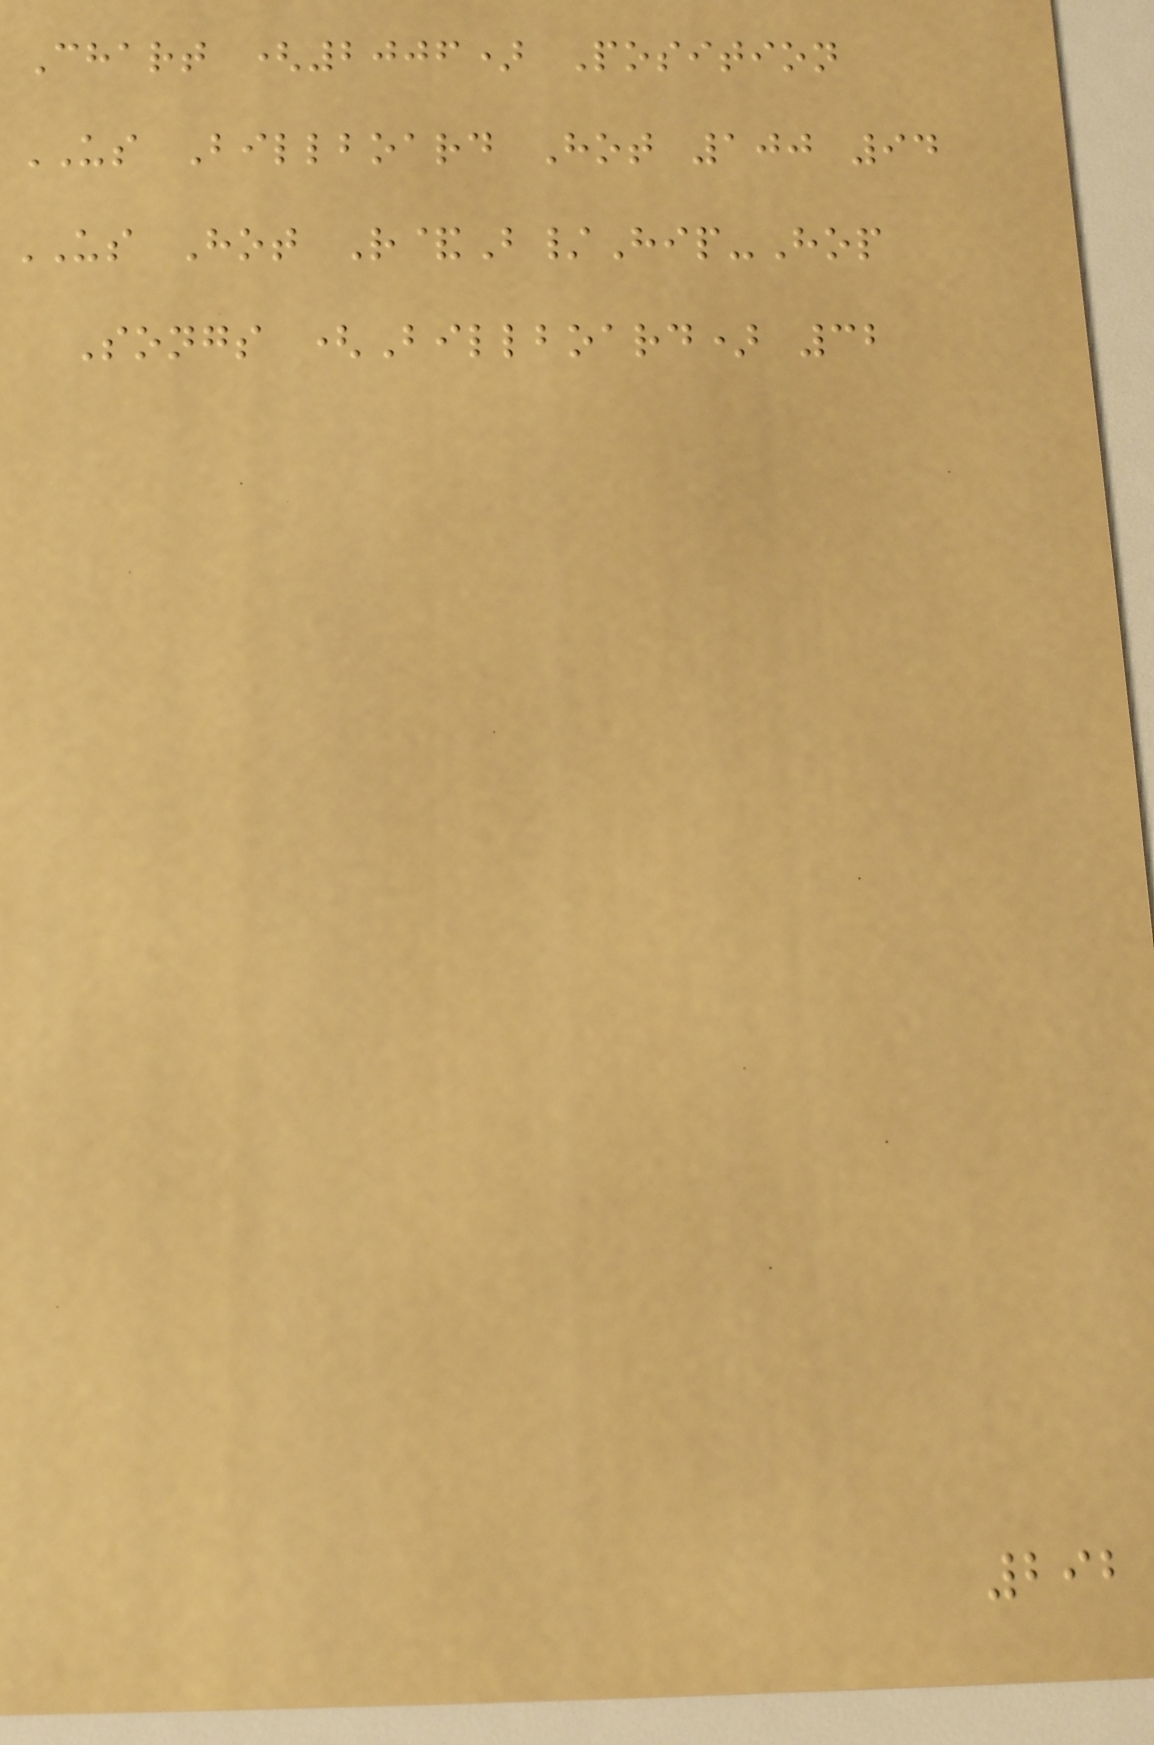Chart (2006) Position
US Billboard Hot 100 94
US Hot R&B/Hip-Hop
Songs (Billboard) 32
292
